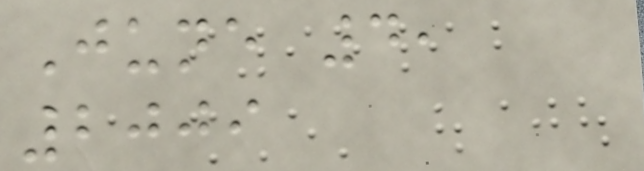June 4,
2009
